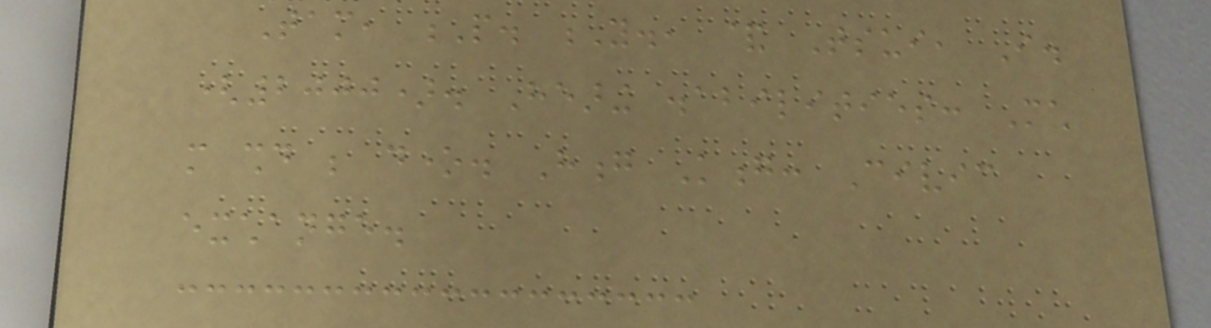Tam, P. Y., & Tsui, I.
(2000). Hearing disabilities: Much
more should be done. Hong Kong: Civic
exchange.
